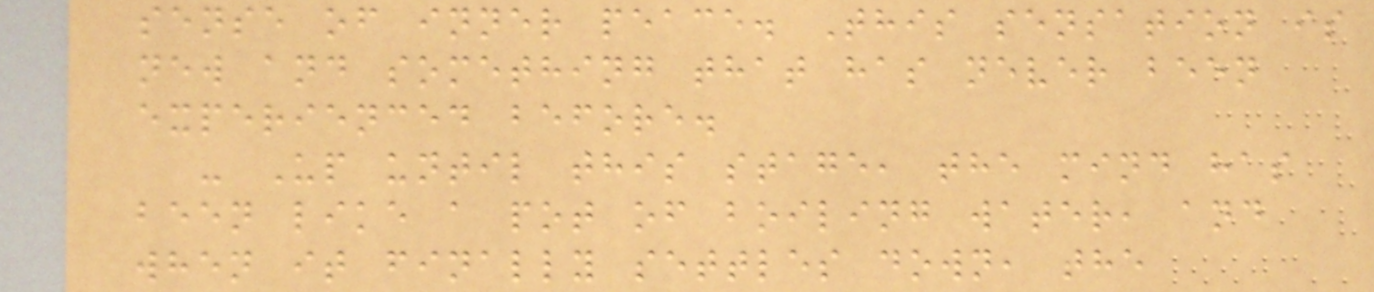sense of inner peace. This sensation is
new and something that has never been
experienced before.
- Up until this stage, the mind has
been like a pot of boiling water, and
when it finally settles down, the
